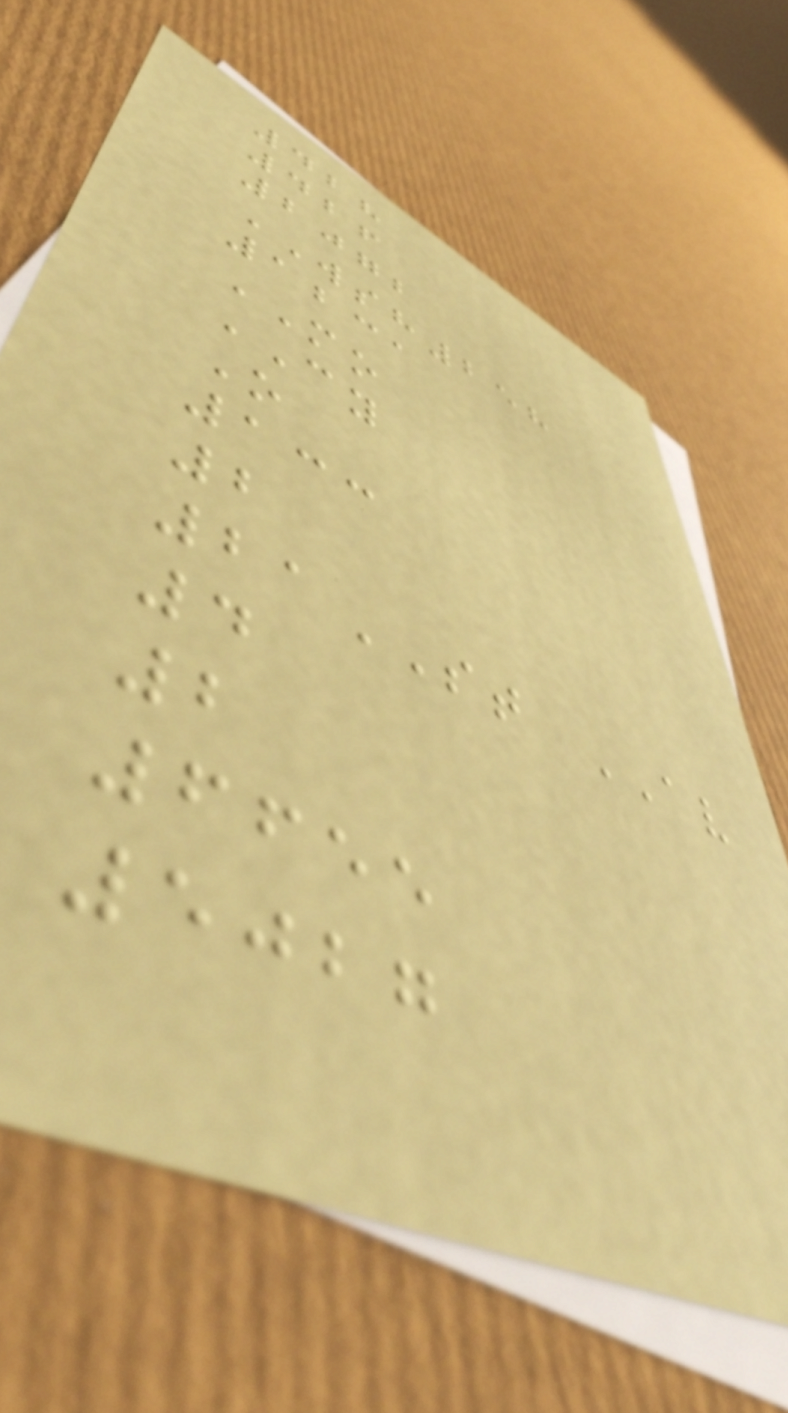428
426
2072
WSH258
1231
MO
CY
O
133
2
21ST AV
4
2
6655
5027
